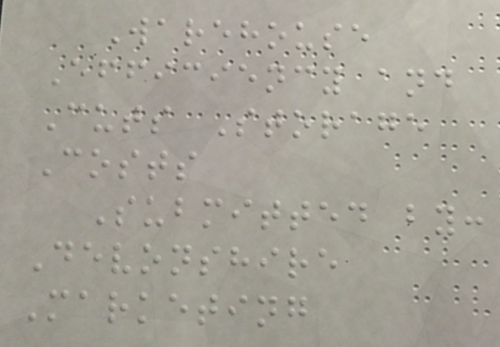Warehouse
Efficiency and
Cuts Storage
Costs
Submitted by:
Devonshire
Marketing
